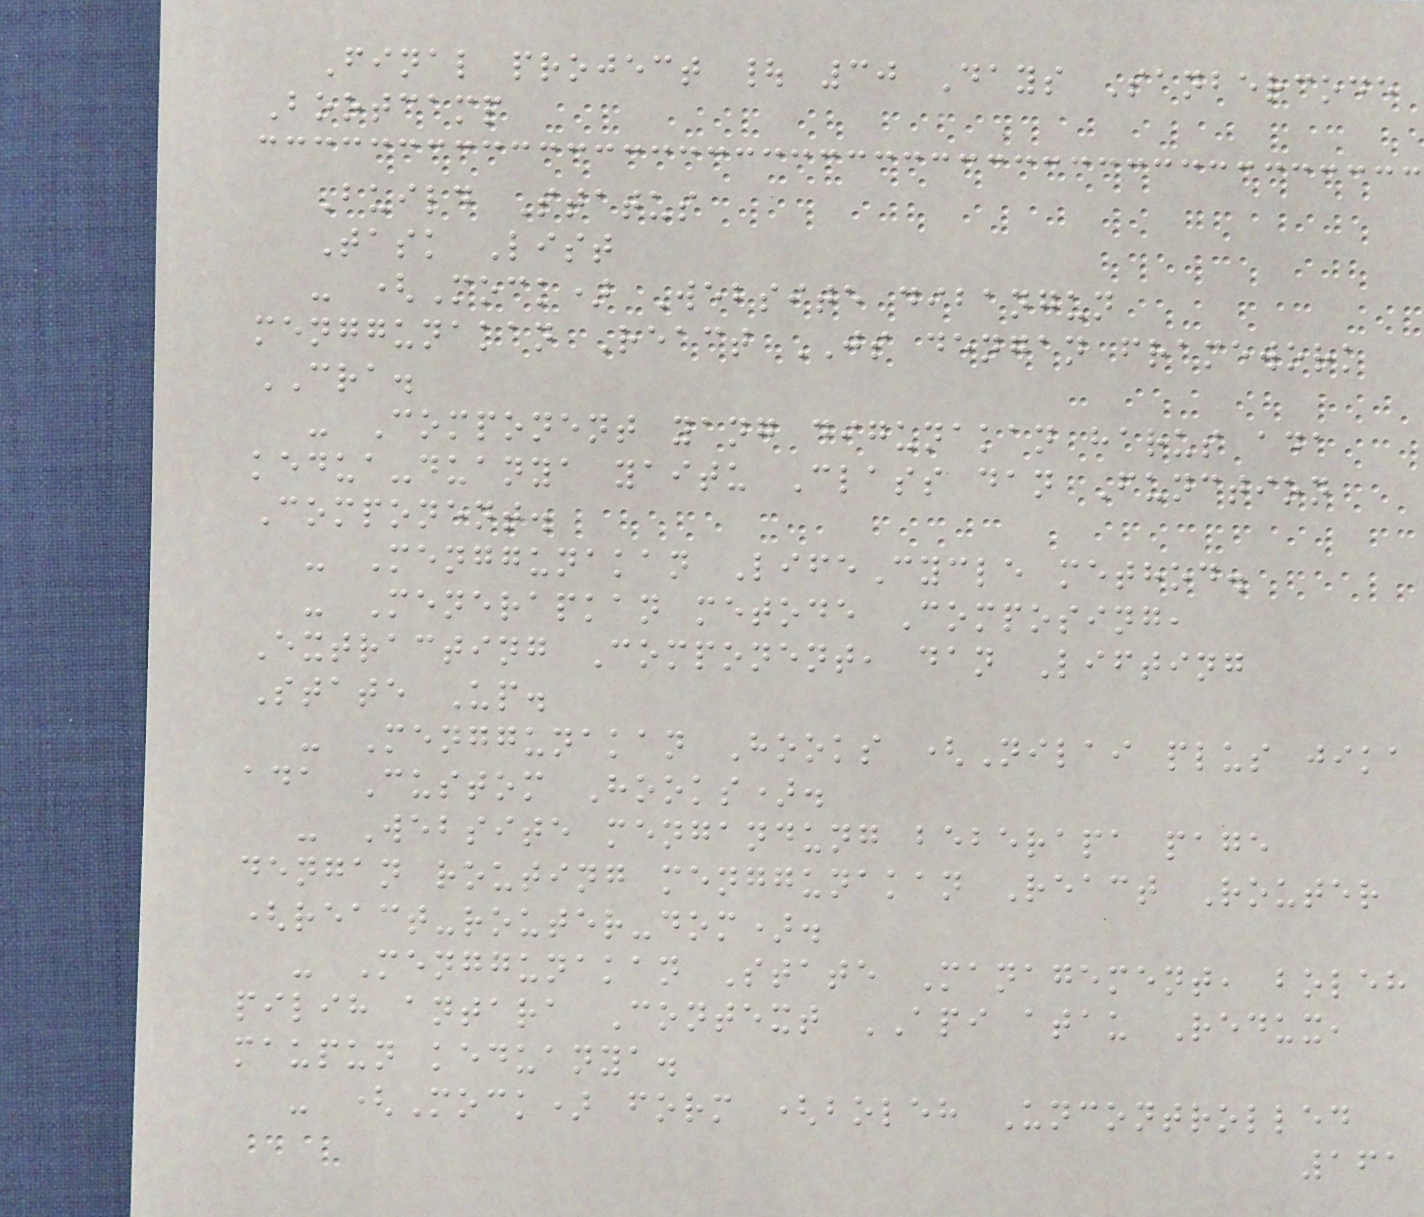Final project | 30 Days Sanbercode
Bootcamp
Build Status
Task List
- (Mock) Website dibangun
menggunakan React JS dengan framework
CRA.
- Component yang digunakan harus ada
kedua-duanya yaitu Class dan Function
Component.
- Menggunakan LifeCycle method.
- Menerapkan metode Composing,
Extracting Component, dan Lifting
State Up.
- Menggunakan Hooks (Nilai plus jika
ada Custom Hooks).
- Website mengandung beberapa page
dengan routing menggunakan React Router
(react-router-dom).
- Menggunakan State Management, boleh
pilih antara Context API atau Redux,
maupun keduanya.
- (Mock) form (boleh Uncontrolled
161
